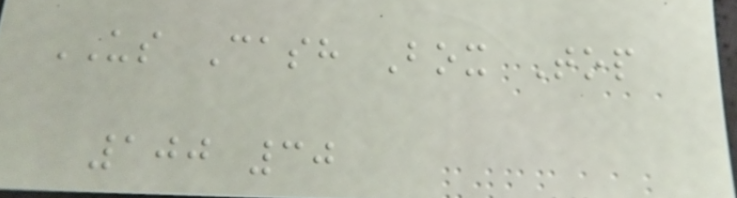US Cash Box Top
100 30
